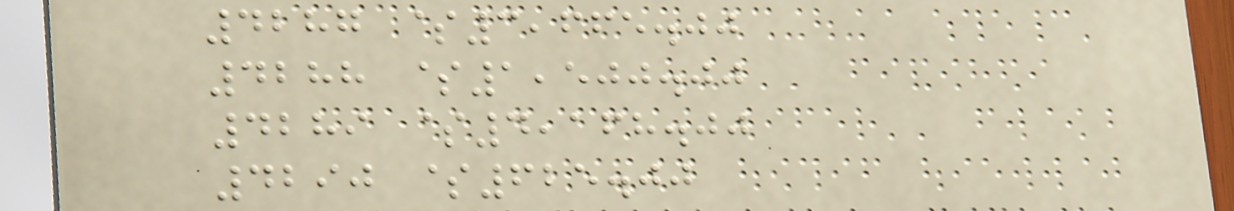4287 $3,665.00
4288 $1,500.00
4289 $4,168.00
4290 $625.00
